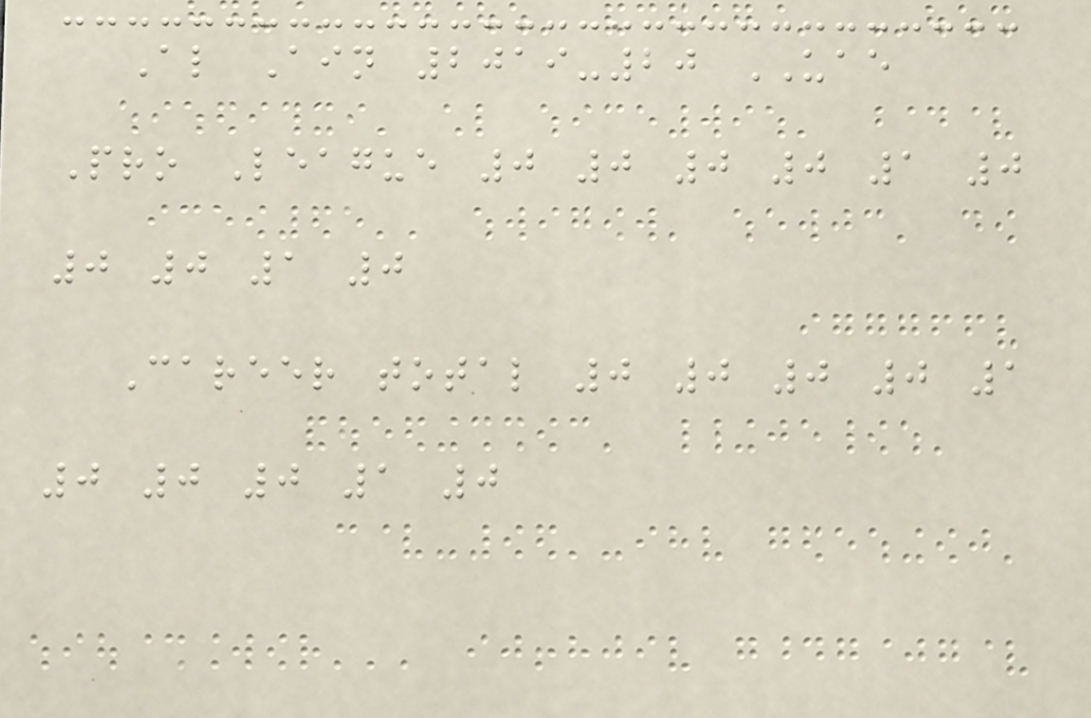Al Ain 2019-20 UAE
Pro League 0 0 0 0 1 0
0 0 1 0
Career total 0 0 0 0 1
0 0 0 1 0
